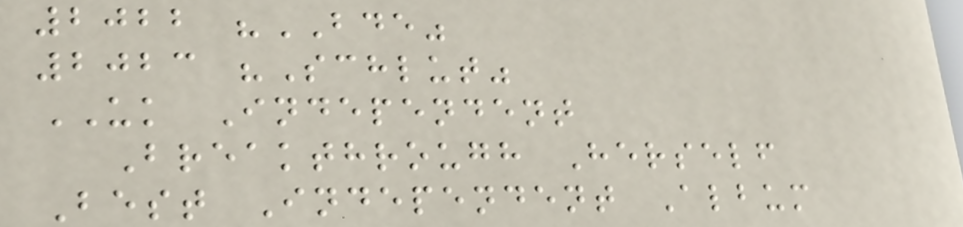2022 "BDE"
2023 "Schlut"
UK Independent
Breakthrough Herself
Best Independent Album
